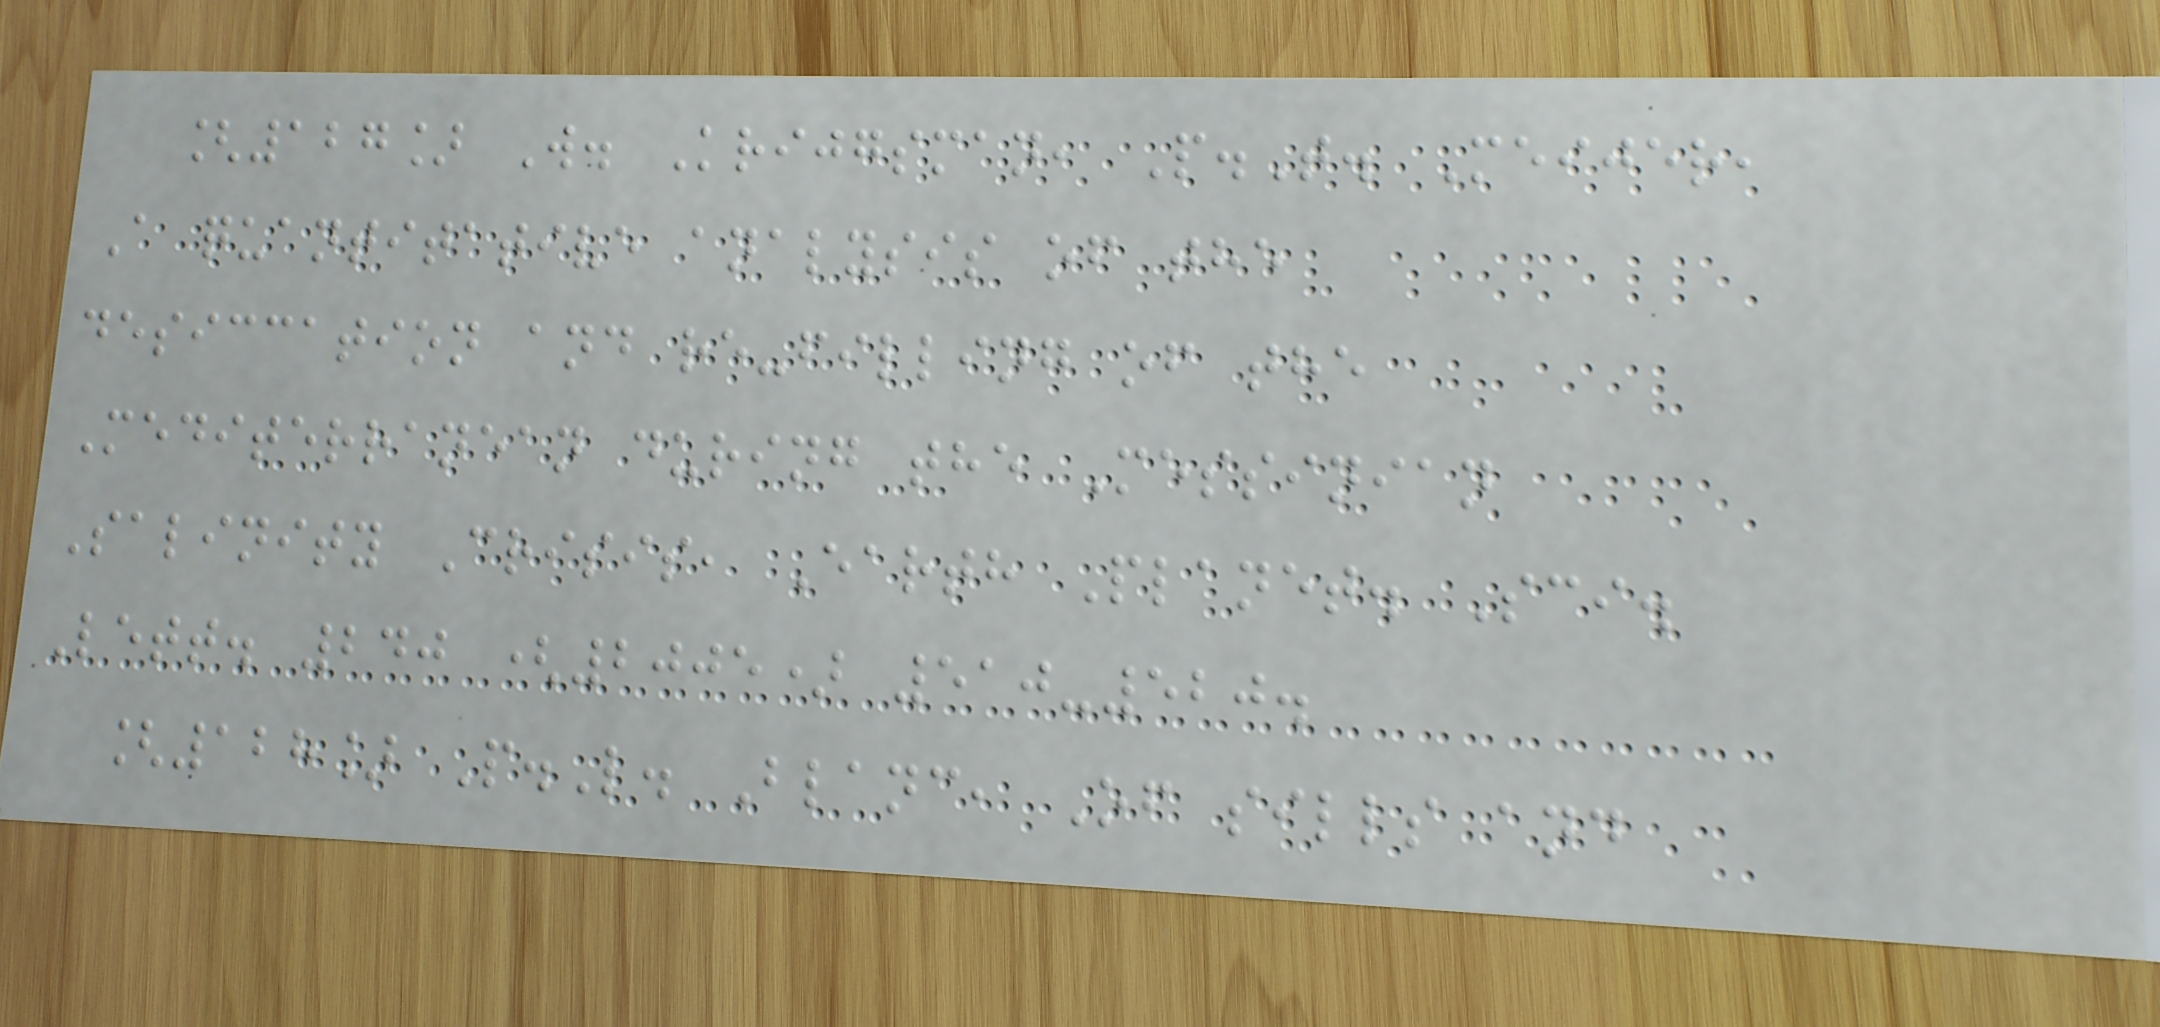[127] W. Krijgsman, P.T. Meijer,
A quantitative analysis of the
desiccation and re-filling of the
Mediterranean during the Messinian
Salinity Crisis, Earth Planet. Sci.
Lett. 240 (2005) 510-520.
[128] P.L. Blanc, Of sills and
